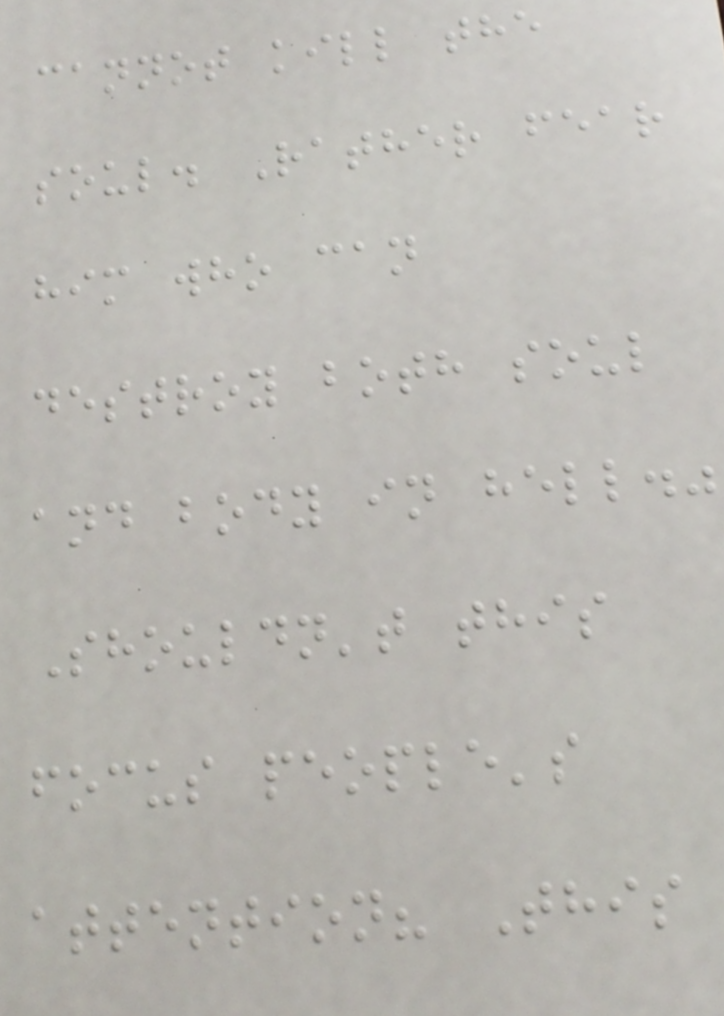cannot kill the
soul. Rather fear
him who can
destroy both soul
and body in hell."
Shouldn't this
focus people's
attention? This
